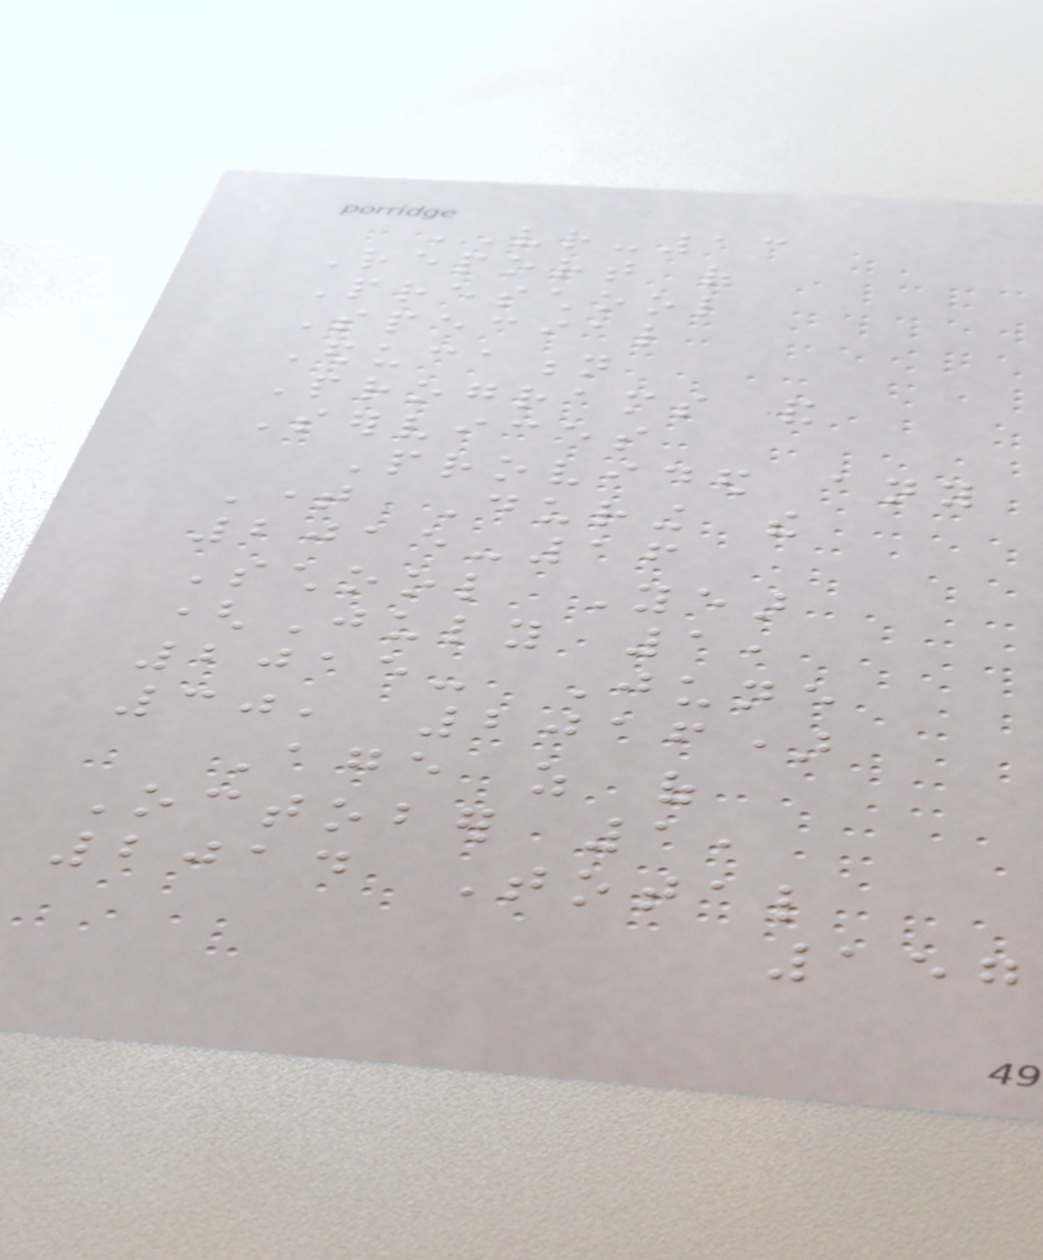VR-13
Report of
Preschool
Special
Education
Programs and
Services
Provided any
Time During the
2015-16
School Year
(July 1,
2015- June
30, 2016)
Age as of
October 1,
2014 Total
157
